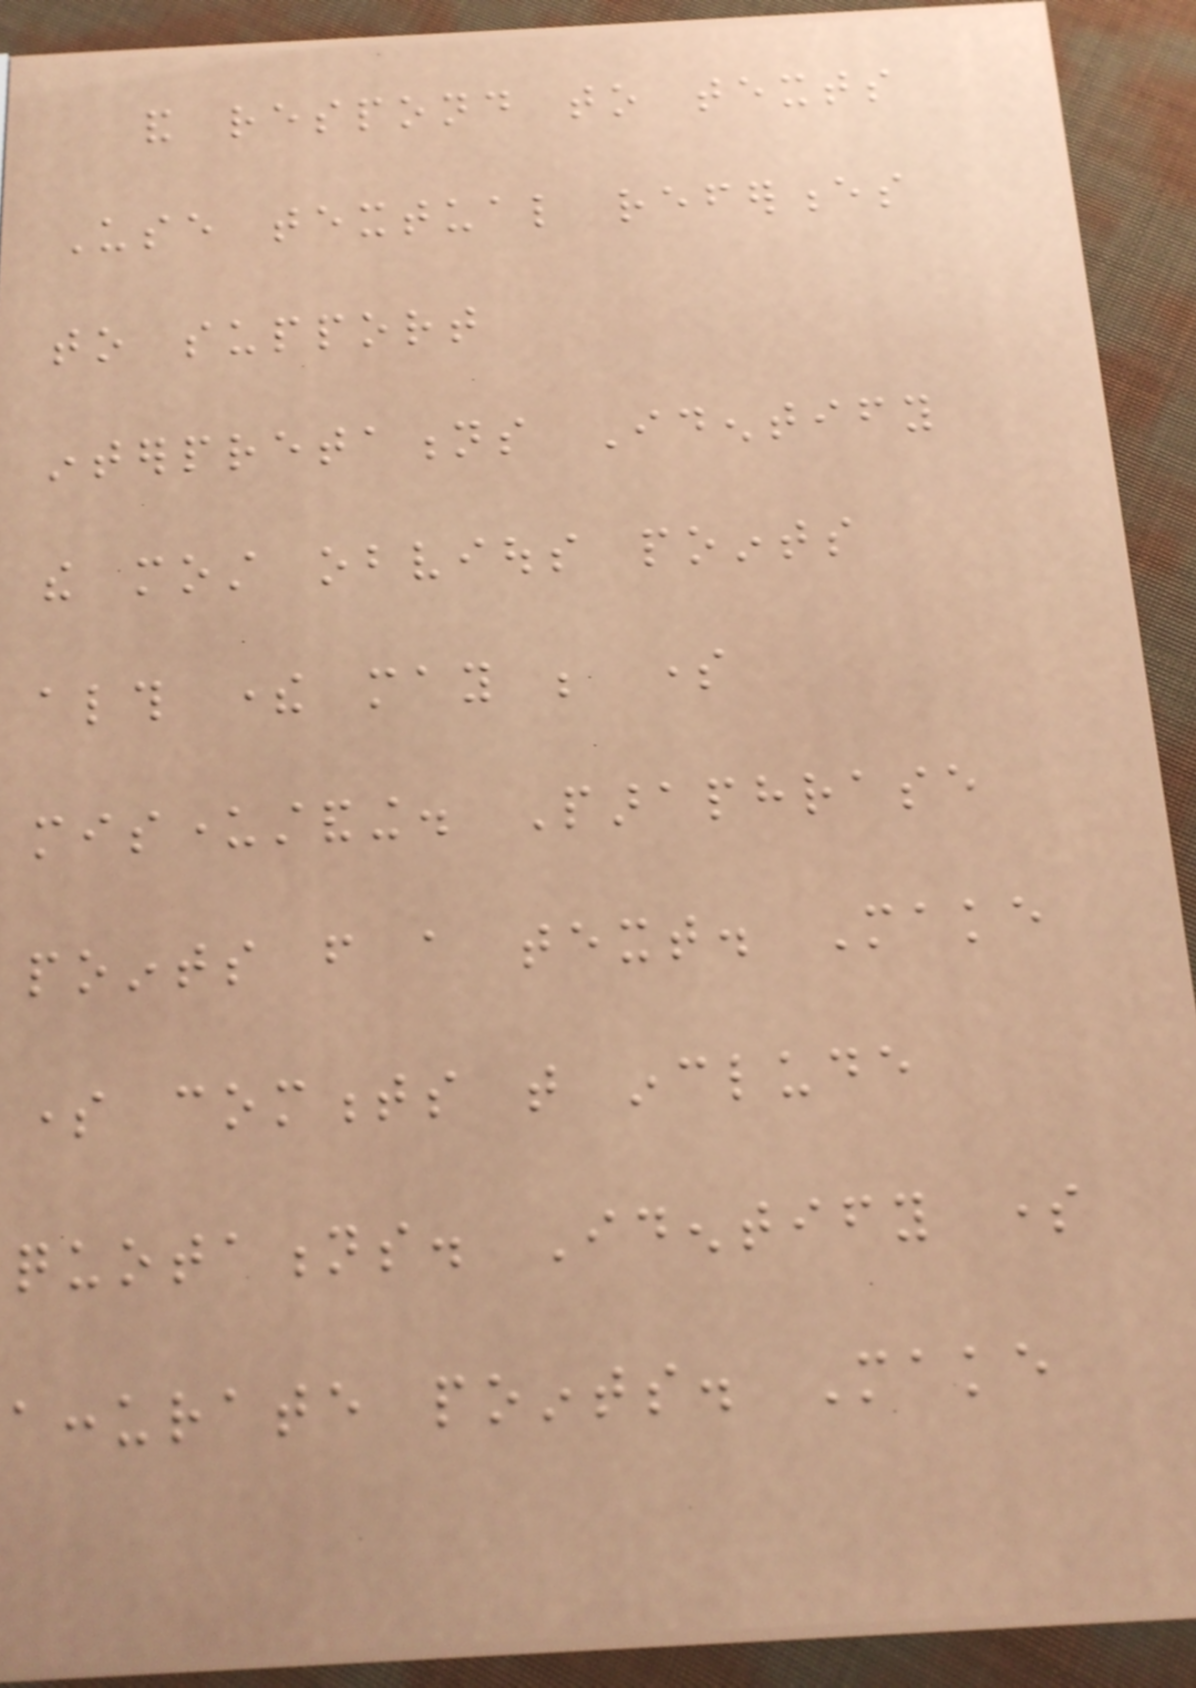and respond to texts
Use textual references
to support
interpretations Identify
the most obvious points
although there may be some
misunderstanding. Paraphrase
points from a text. Make
some comments that include
quotations. Identify some
accurate points. Make
